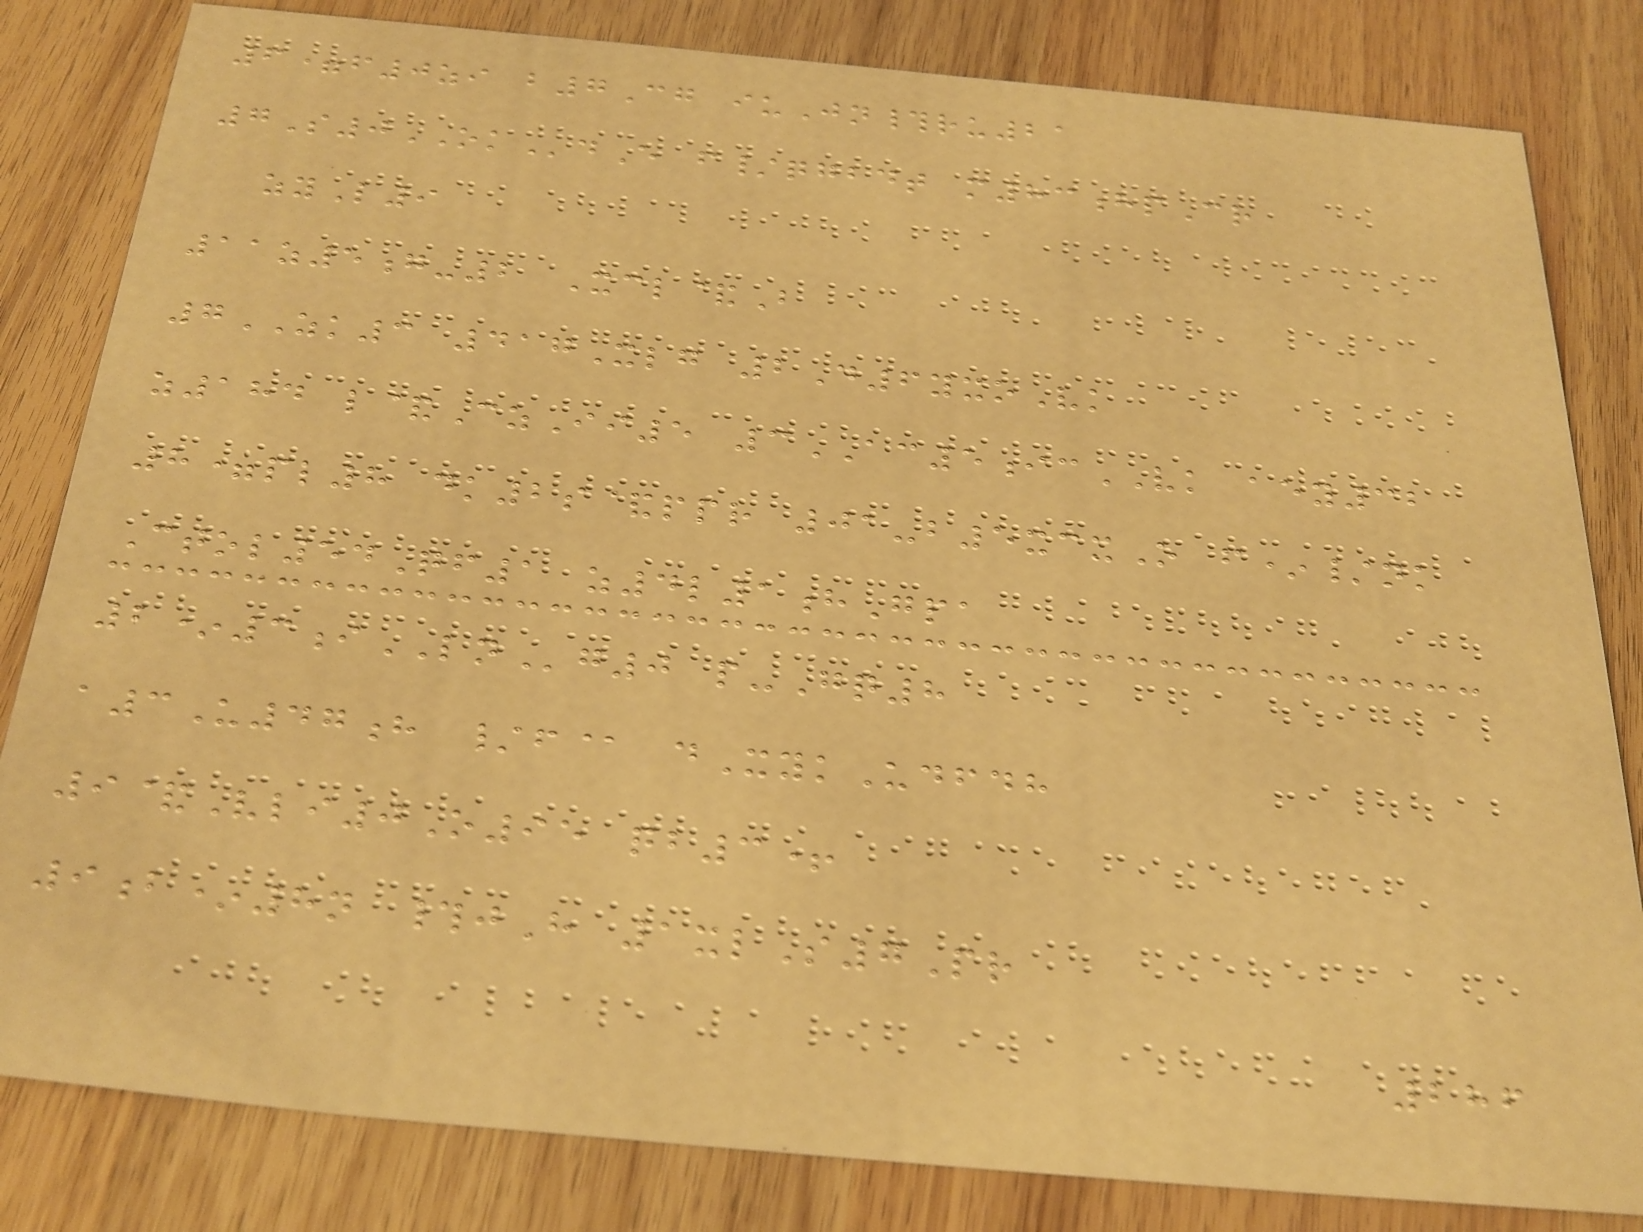6=f0zi b7Cg iuJn#ru21
7S0OKdE f/qgbdt m83hpCr
zyL9
11z5g-2 Xcl&B
7ZK3 417Xlg 2D6yxoVk
z184 l&CzIi5 3AC5icVK aey32
8=pl8 dk2s&ppr 01-b5xcxO f*/nk
Ctol54Qf1 z4l1hGpa
2*3iLNg0 p-Gq8
a3U47h /f@ dXykUdfdh
9&Vli0O95 qb3+
9b*8n #jH 1xlS7Pr
286
